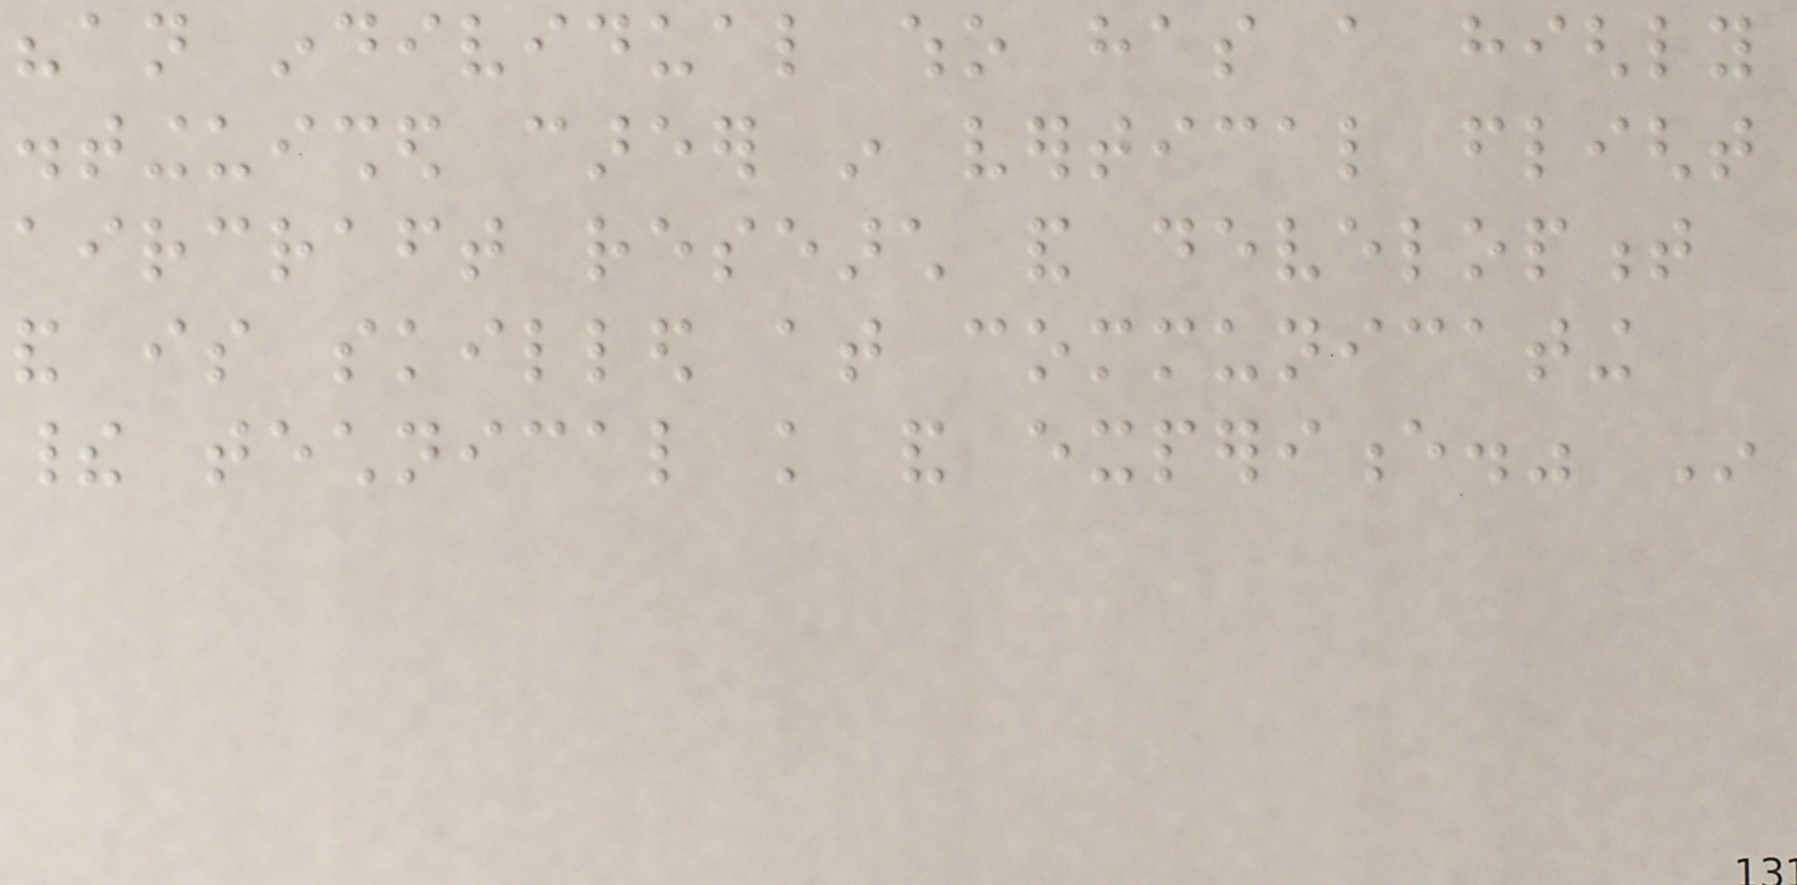"an individual who has a highly
distinguished career in vertical flight
aircraft research and development
and is skilled at communicating
their technical knowledge and experience." In
